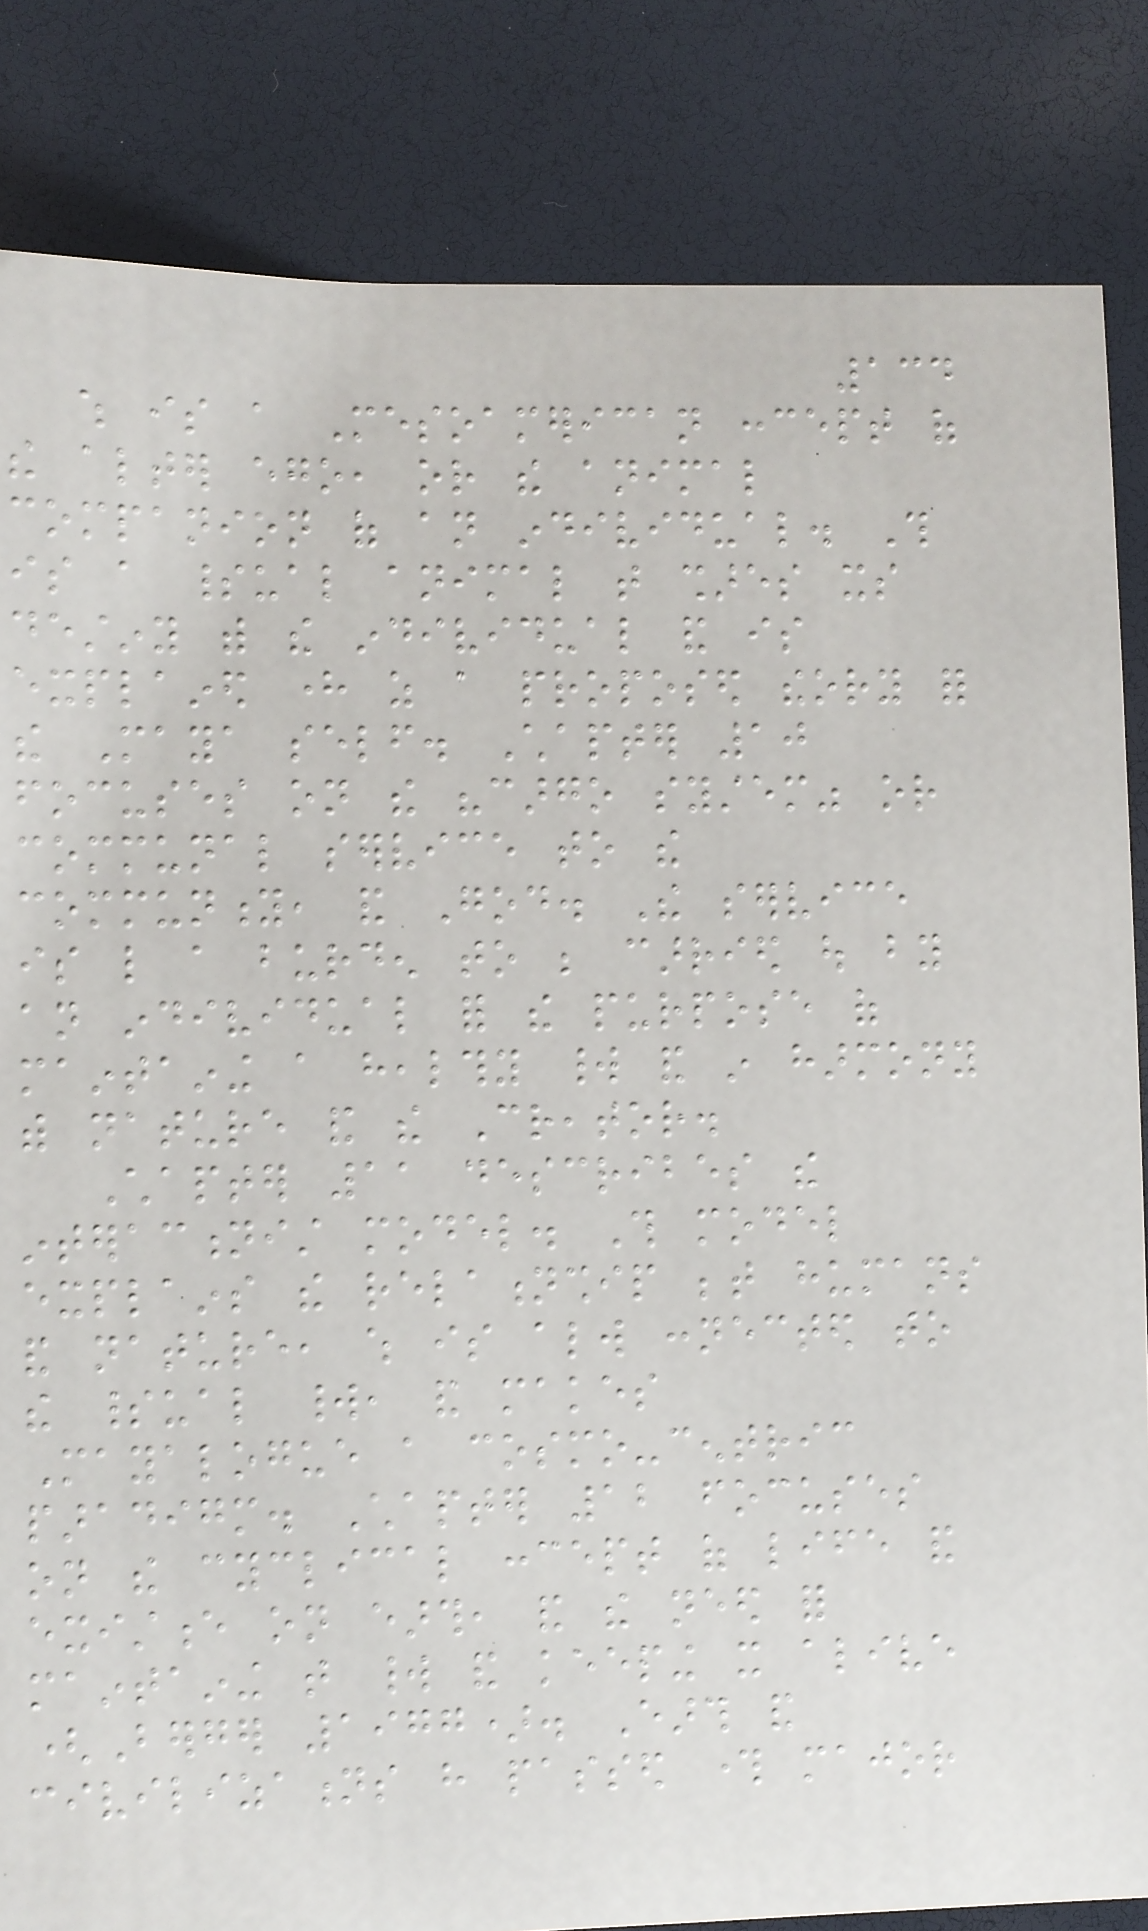134
which is a Mesoamerican concept of
the alter ego, or the animal
companion of an individual. This
is a spiritual animal that shares its
destiny with the individual and is
explained here as a proposed theory for
the Maya self. Chapter 10
focuses on the "cargo system" or
communal service to the
community, and God. The service
is like a burden to be carried out by
an individual for the purpose of
maintaining a healthy world and in harmony
with nature and the Creator.
Chapter 11 describes the
interactionist model. This model
explains the relationship between humans
and nature, which is always connected to
the spiritual world, and makes
Mayalogue a cosmo-centric
paradigm. Chapter 12 focuses
on the cyclical concept of life and
existence on earth, and the need for
maintaining that world and keeping it alive
(Berger 1977). Earth and
civilizations have passed through major
